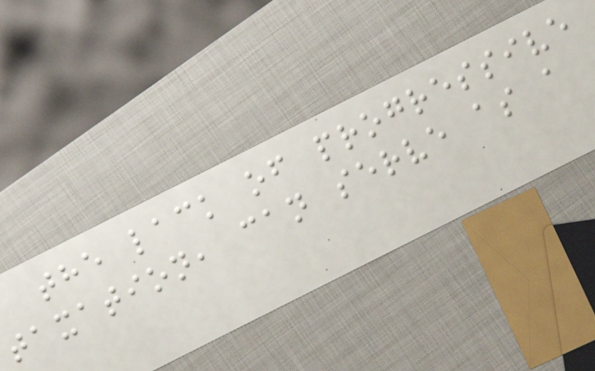the lack of progressive
taxation, can serve as a
